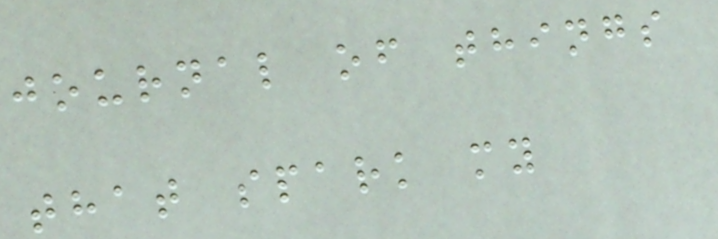journal of things
that spark my
